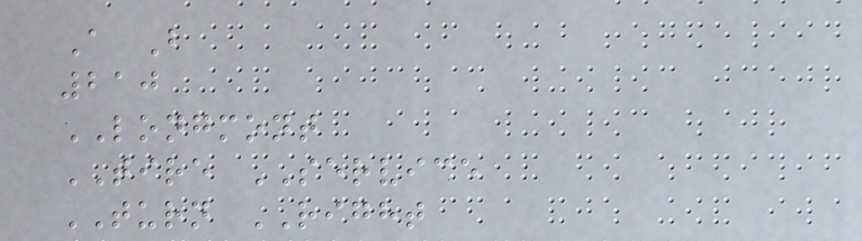A B
210
LONGMONT
TIRE SERVICE
TURN RIGHT
